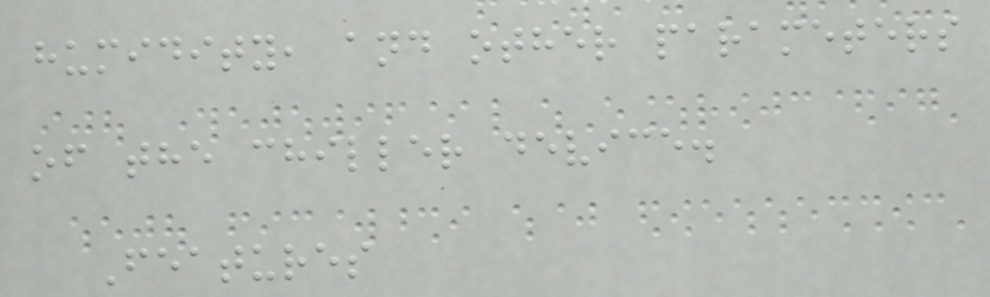humidity, and other parameters
of the chiller device.
Features
